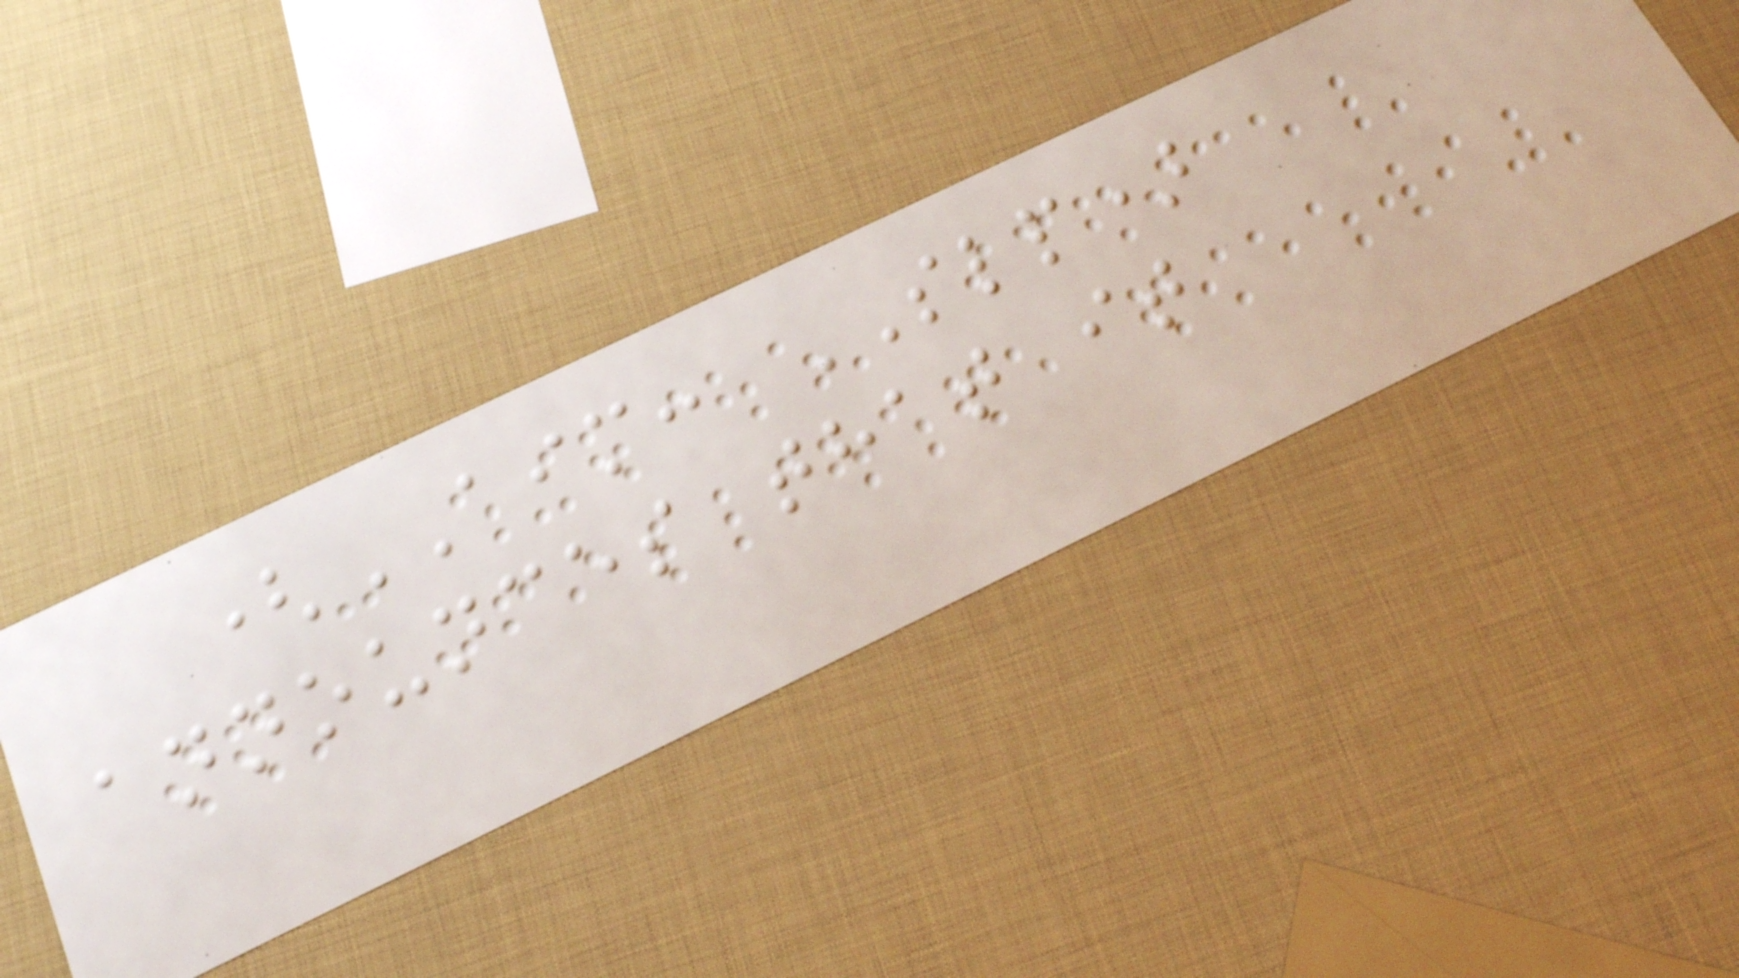(AIM: SLP)
announces that it
